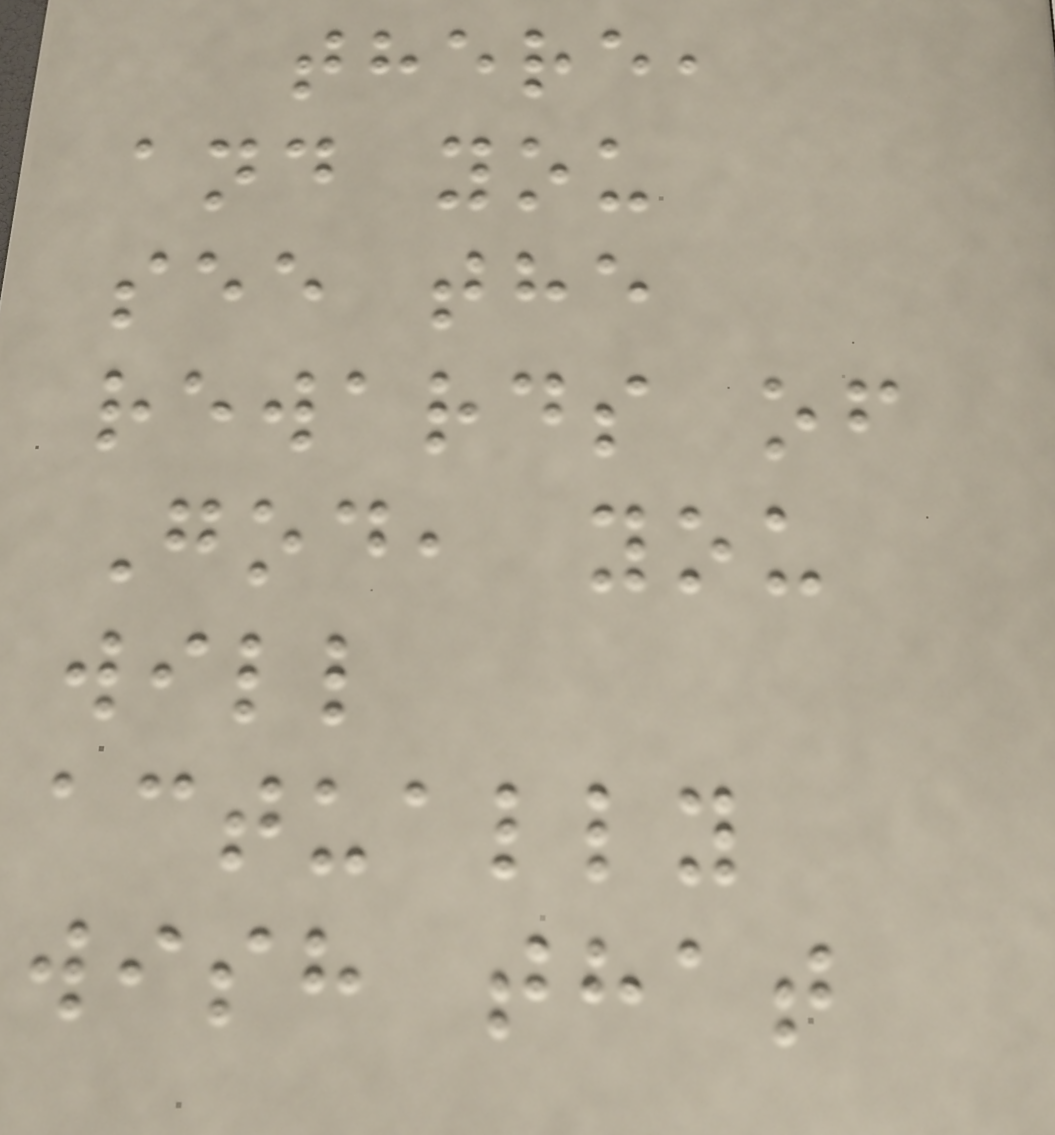there,
and you
see the
rewards of
God, you
will
actually
wish that
